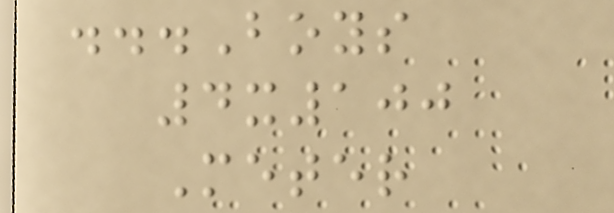...Boys
4x100
Meter
